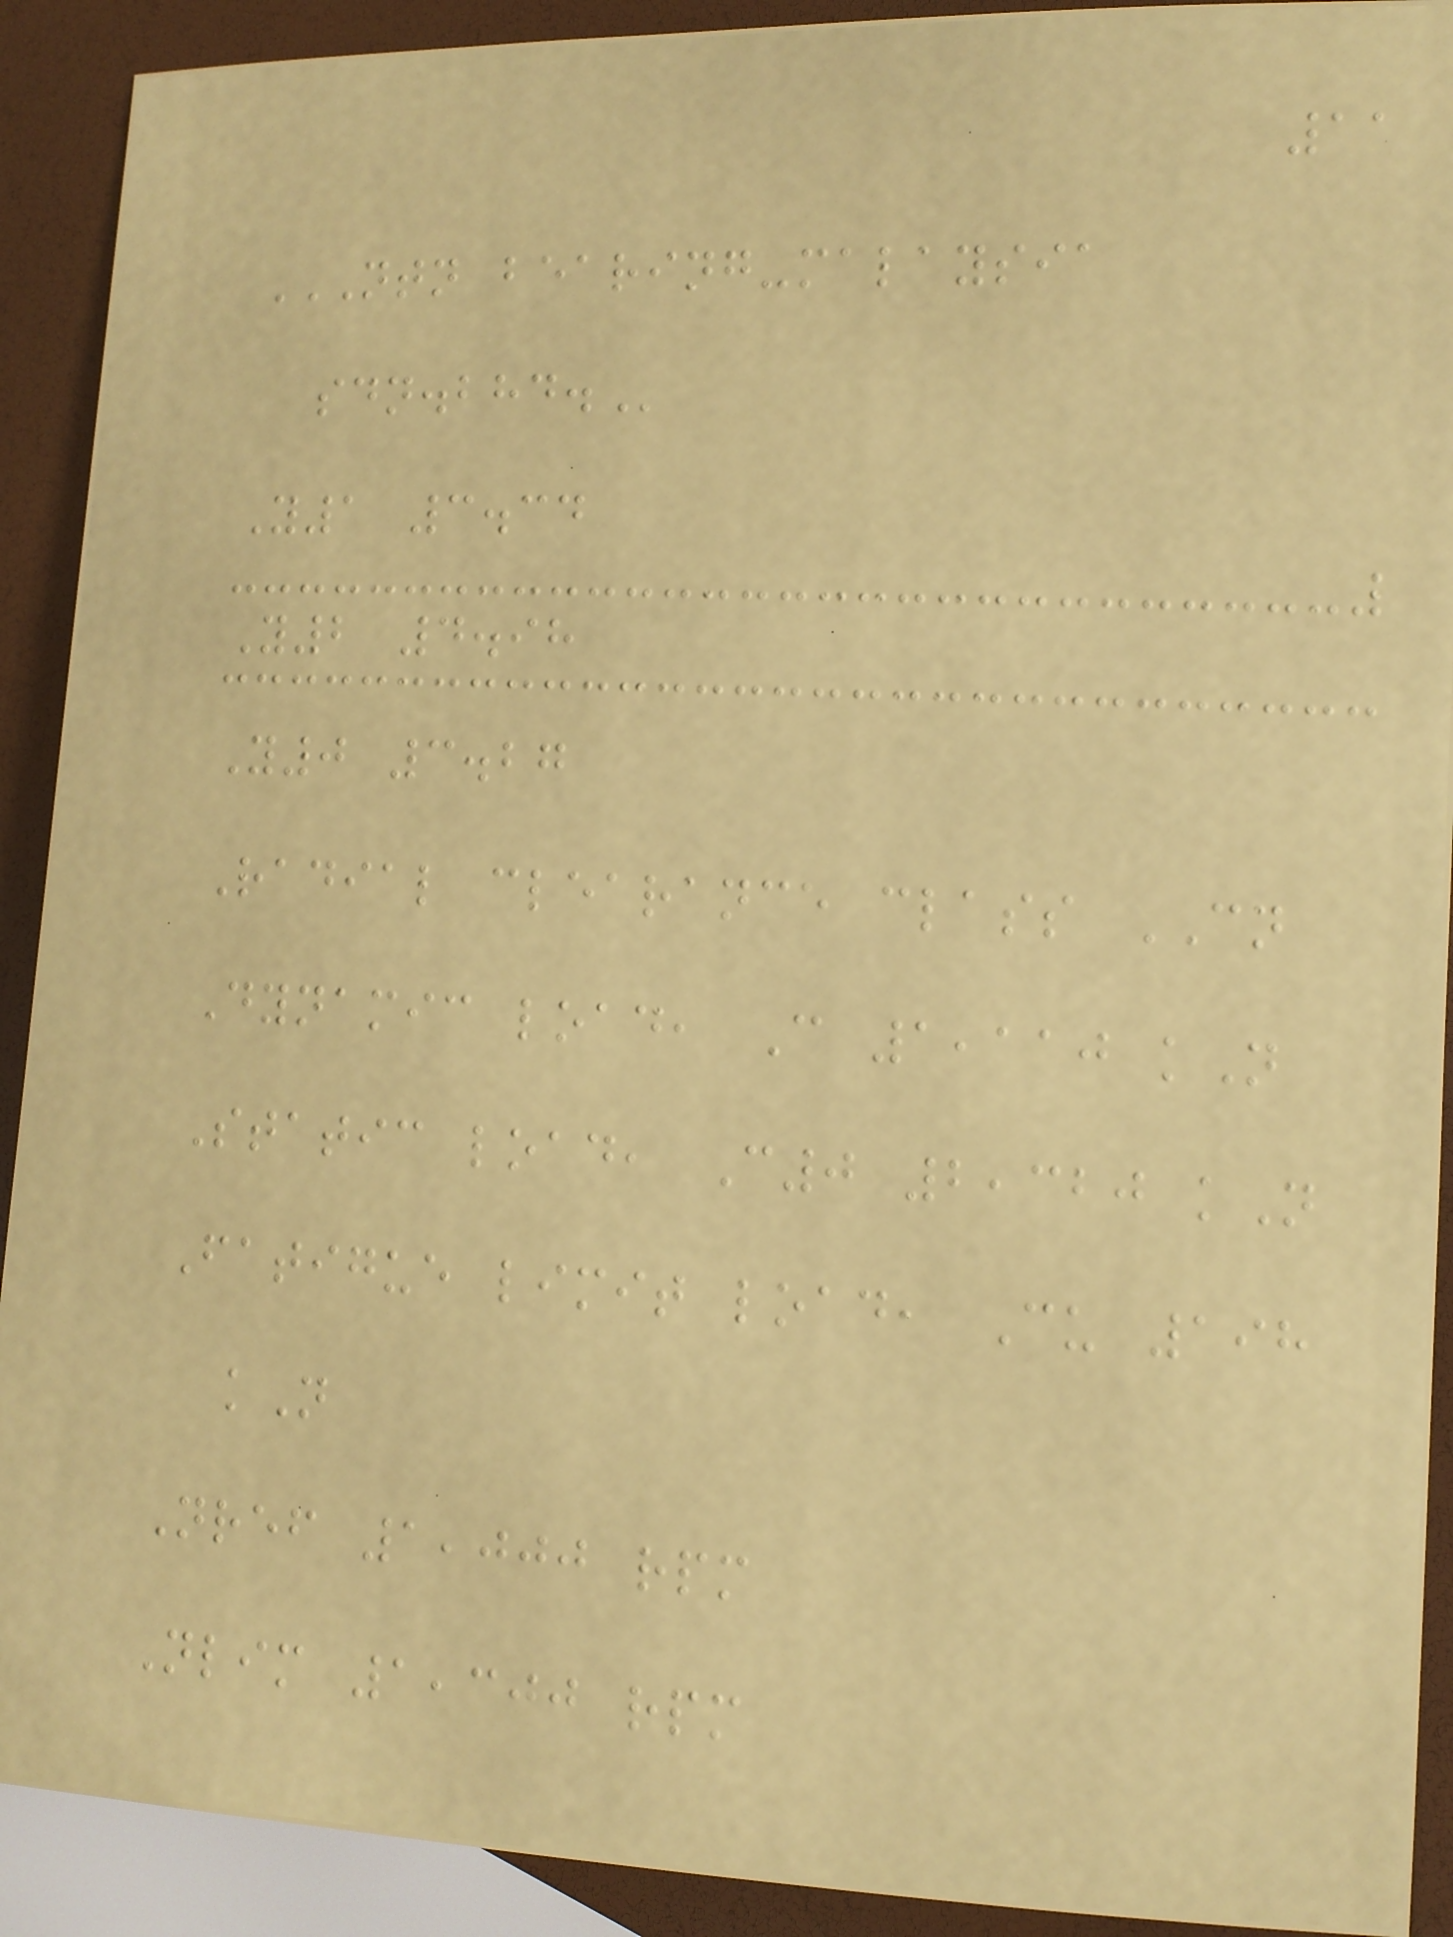11
NTN BEARING-MALAYSIA
SDN.BHD.
Y1 3.34
Y2 4.98
Y0 3.27
Radial clearance class CN
Dynamic load, C 1,110 kN
Static load, C0 2,320 kN
Fatigue limit load, Cu 198
kN
Nref 1,000 rpm
Nlim 1,300 rpm
